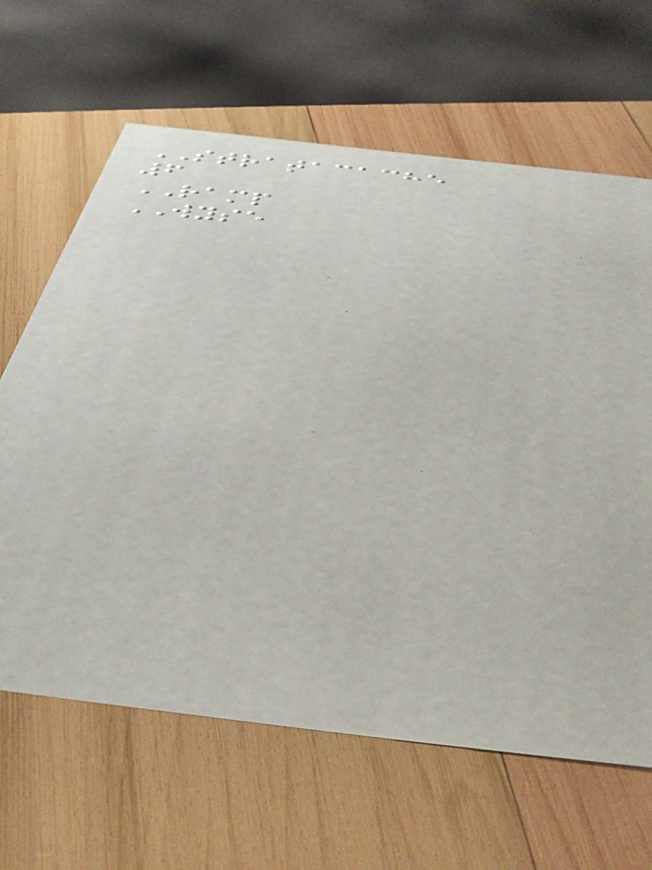STRATACACHE
6
RAMP
WYSE
